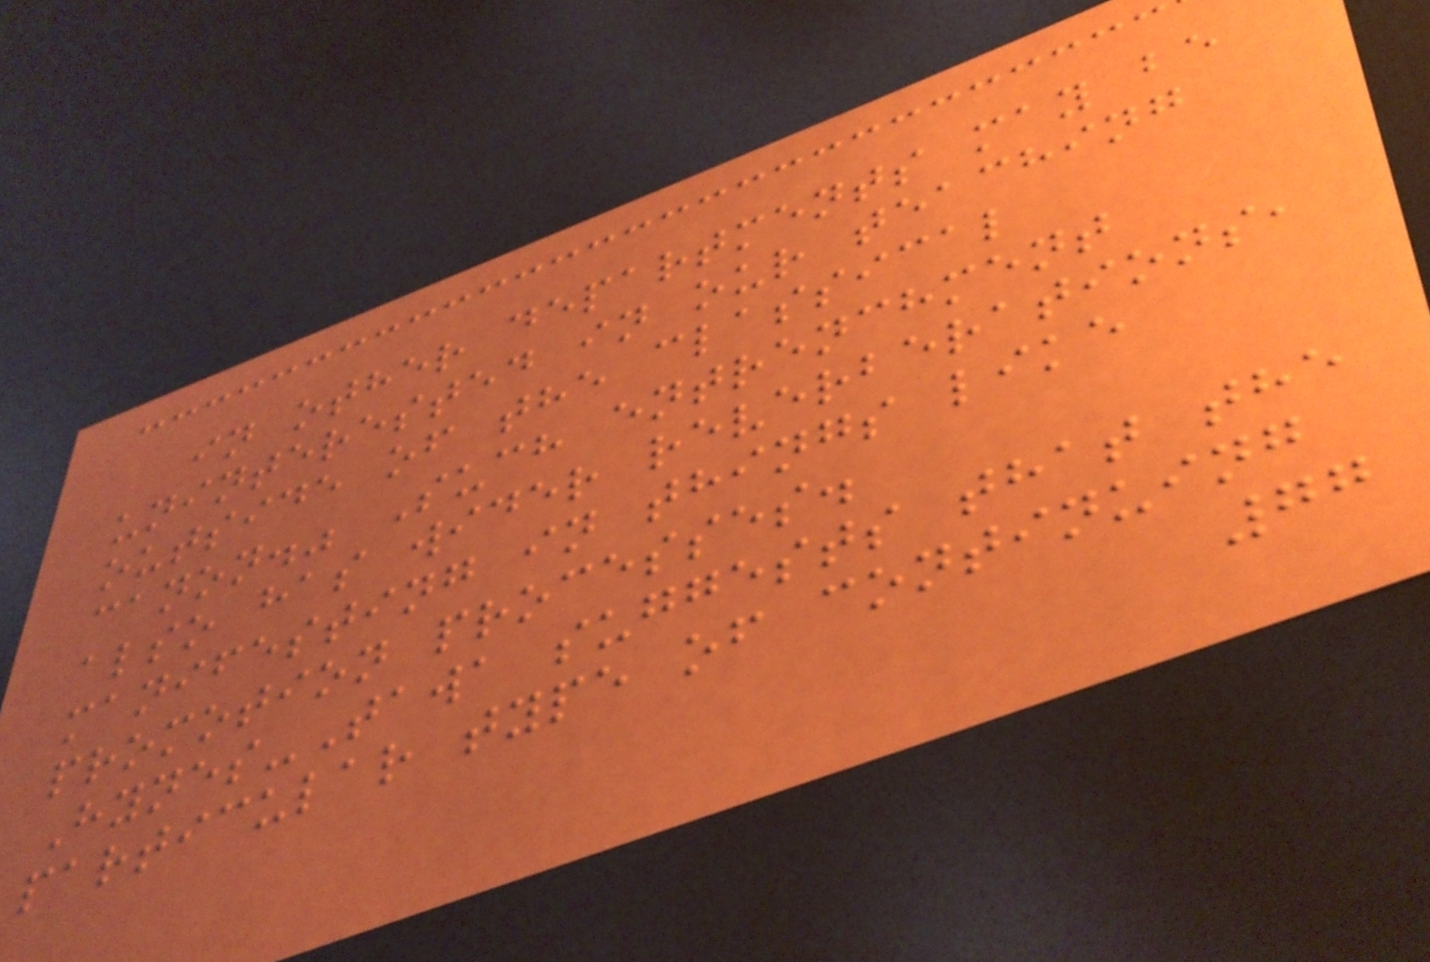in other departments may be
uninterested in our teaching
outside of the classical
canon." Such entrenchment
also has wider reverberations,
manifesting in things like
promotion processes.
Hynes-Tawa suggests that the
particular type of continuing
77
